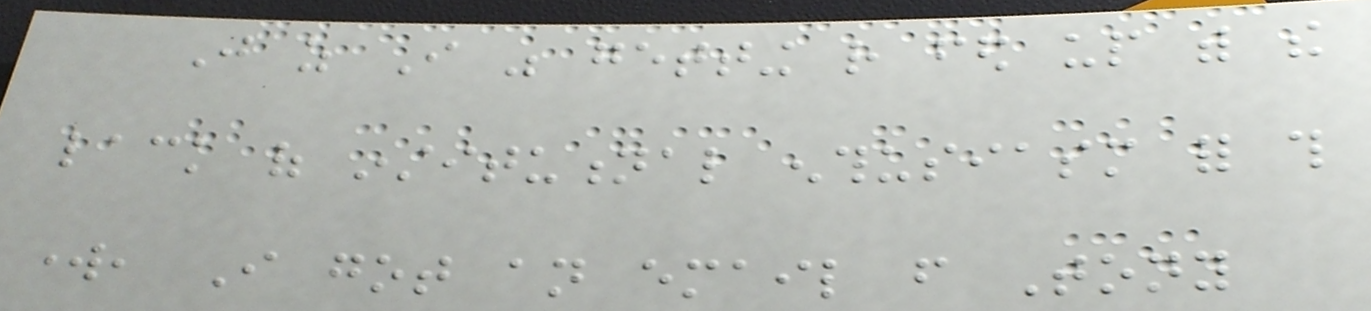Just as I was getting rather fed up with the
lack of institutional enthusiasm for this
work, I got an email from Tony
